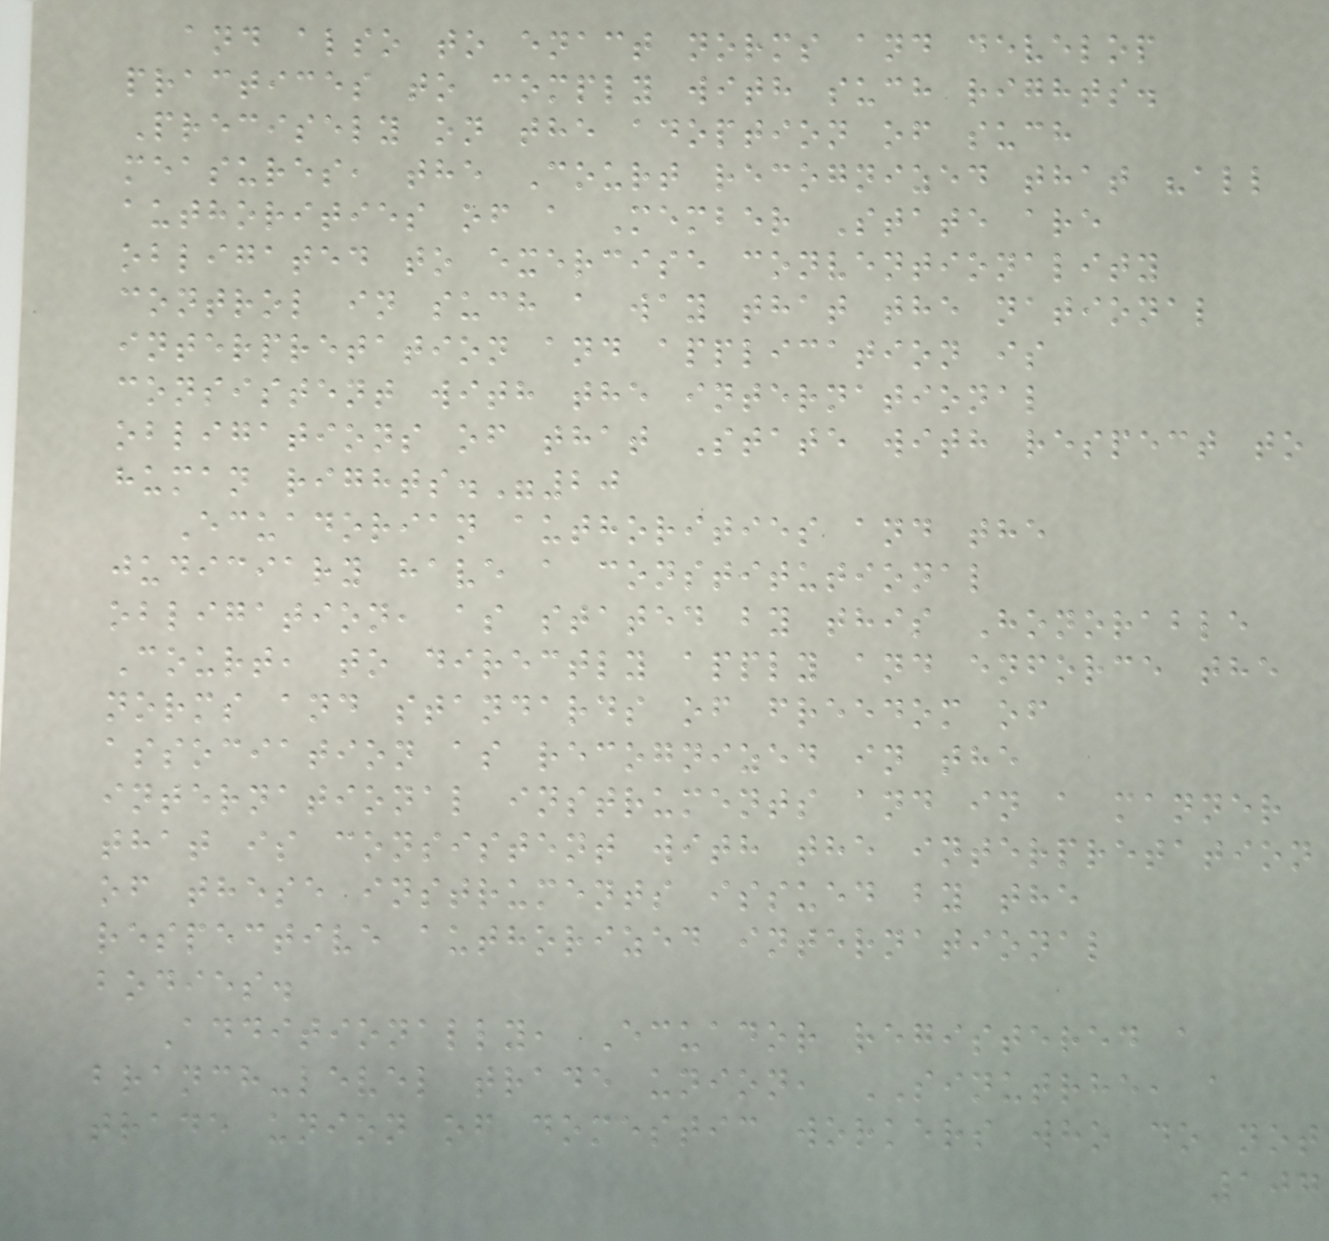and also to enact norms and develop
practices to comply with such rights.
Precisely on the adoption of such
measures, the Court recognized that "all
authorities of a Member State are
obligated to exercise conventionality
control in such a way that the national
interpretation and application is
consistent with the international
obligations of that State with respect to
human rights."20
Ecuadorian authorities and the
judiciary have a constitutional
obligation, as stated by this Honorable
Court, to directly apply and enforce the
norms and standards of freedom of
association as recognized in the
international instruments and in a manner
that is consistent with the interpretation
of these instruments issued by the
respective authorized international
bodies.
Additionally, Ecuador registered a
branch-level trade union, SINUTRHE, a
trade union of domestic workers who do not
107
